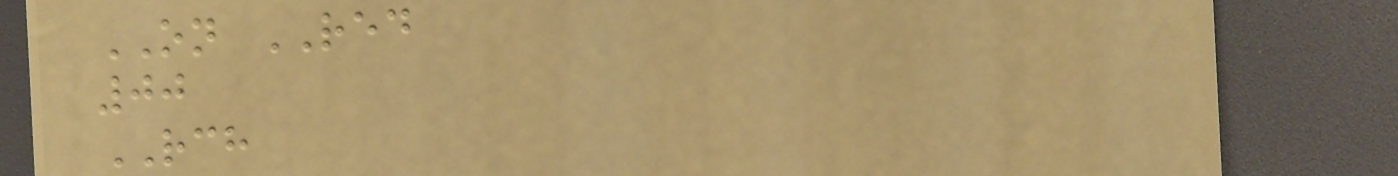ON RED
00
RCH
